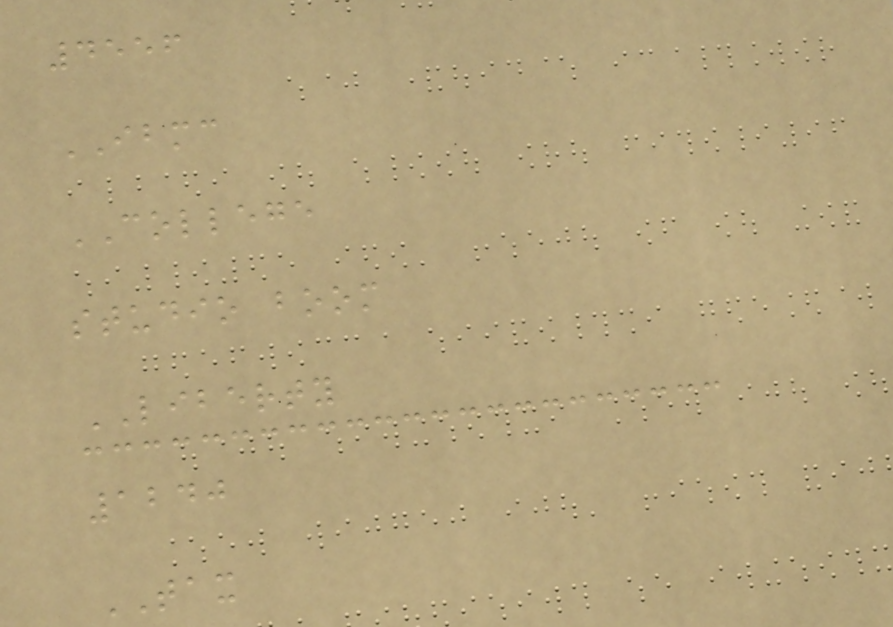4556
IBMC
COLLEGE
studio boom
LIBERTY
1240
TAX
